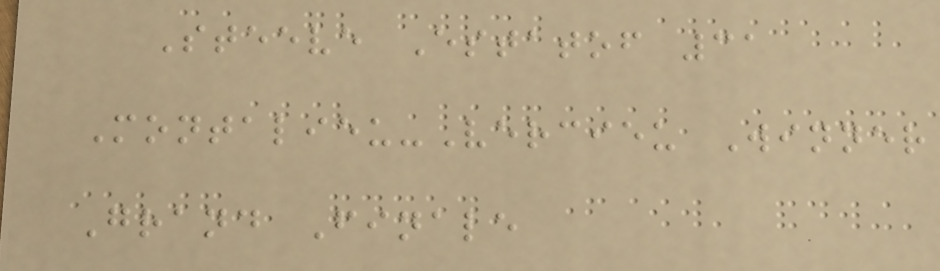Steeve Estatof 31
Montalieu-Vercieu Winner
Grand Finale
